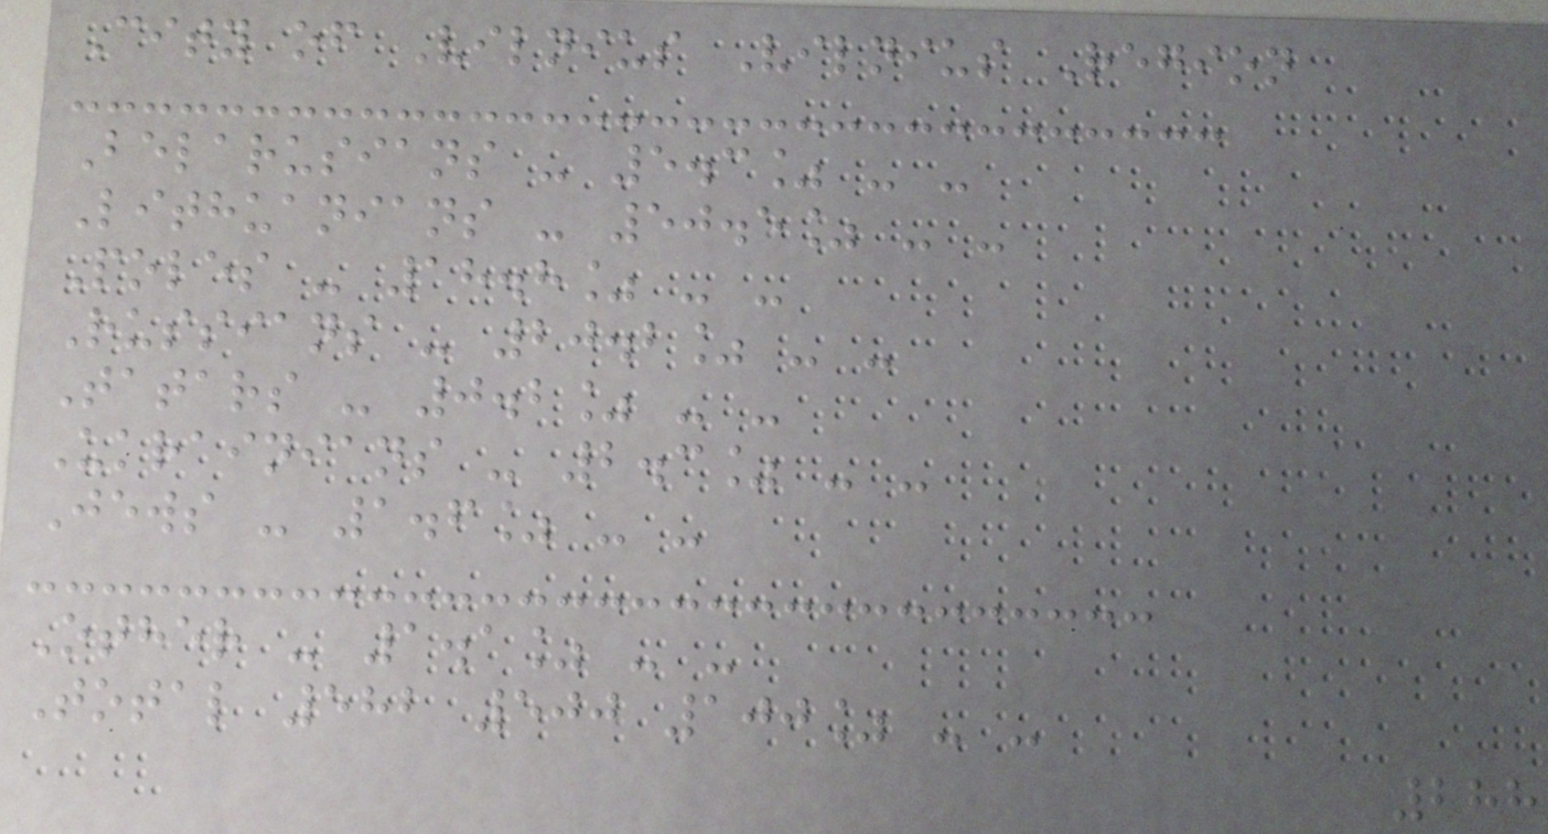City of Vilnius Vilnius Region
Belarusians - 5.3% - -
Lithuanians - 50.5% - -
Poles - 18.8% - -
Russians - 20.2% - -
Tatars - 0.2% - -
Ukrainians - 2.3% - -
Jews - 1.6% - -
Other - 1.1% - -
Total 582 500 100% - -
288
